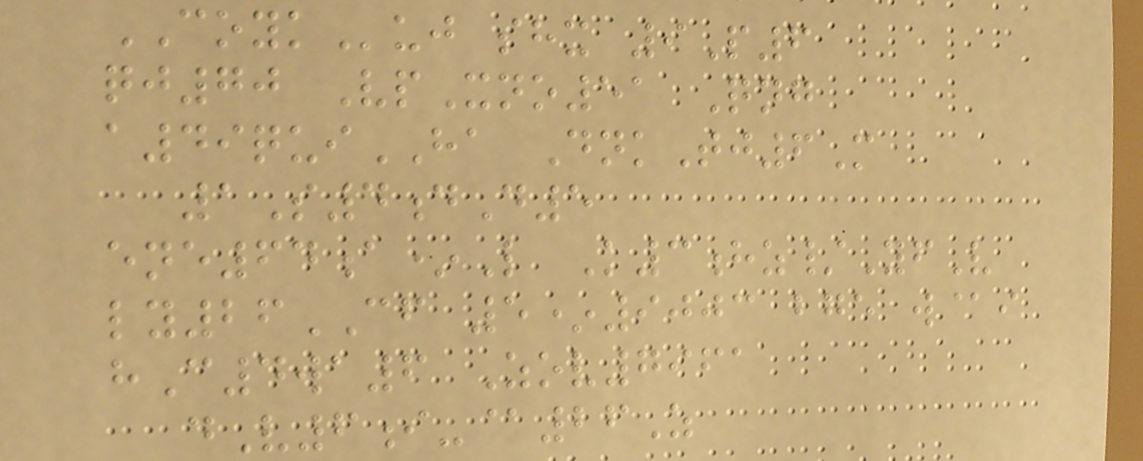COYKuj shx 9P6
qj70 VpXno51 Qng
a49quiHA DnkTj6M
1S4dD5
ene64a*L K3hz/YfV
ly26CF 5*9003 bge w@i
hC4wa6 Zov7961
dV6i-@26Z
